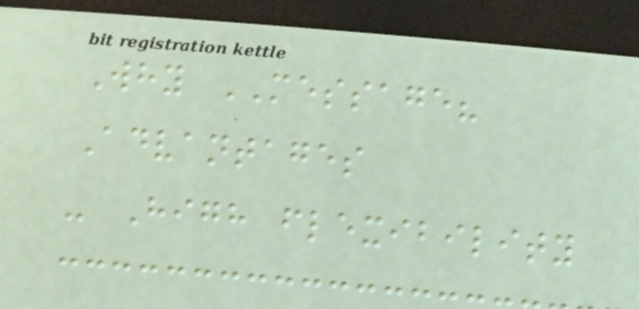Why MESSAGE?
Advantages
- High flexibility
